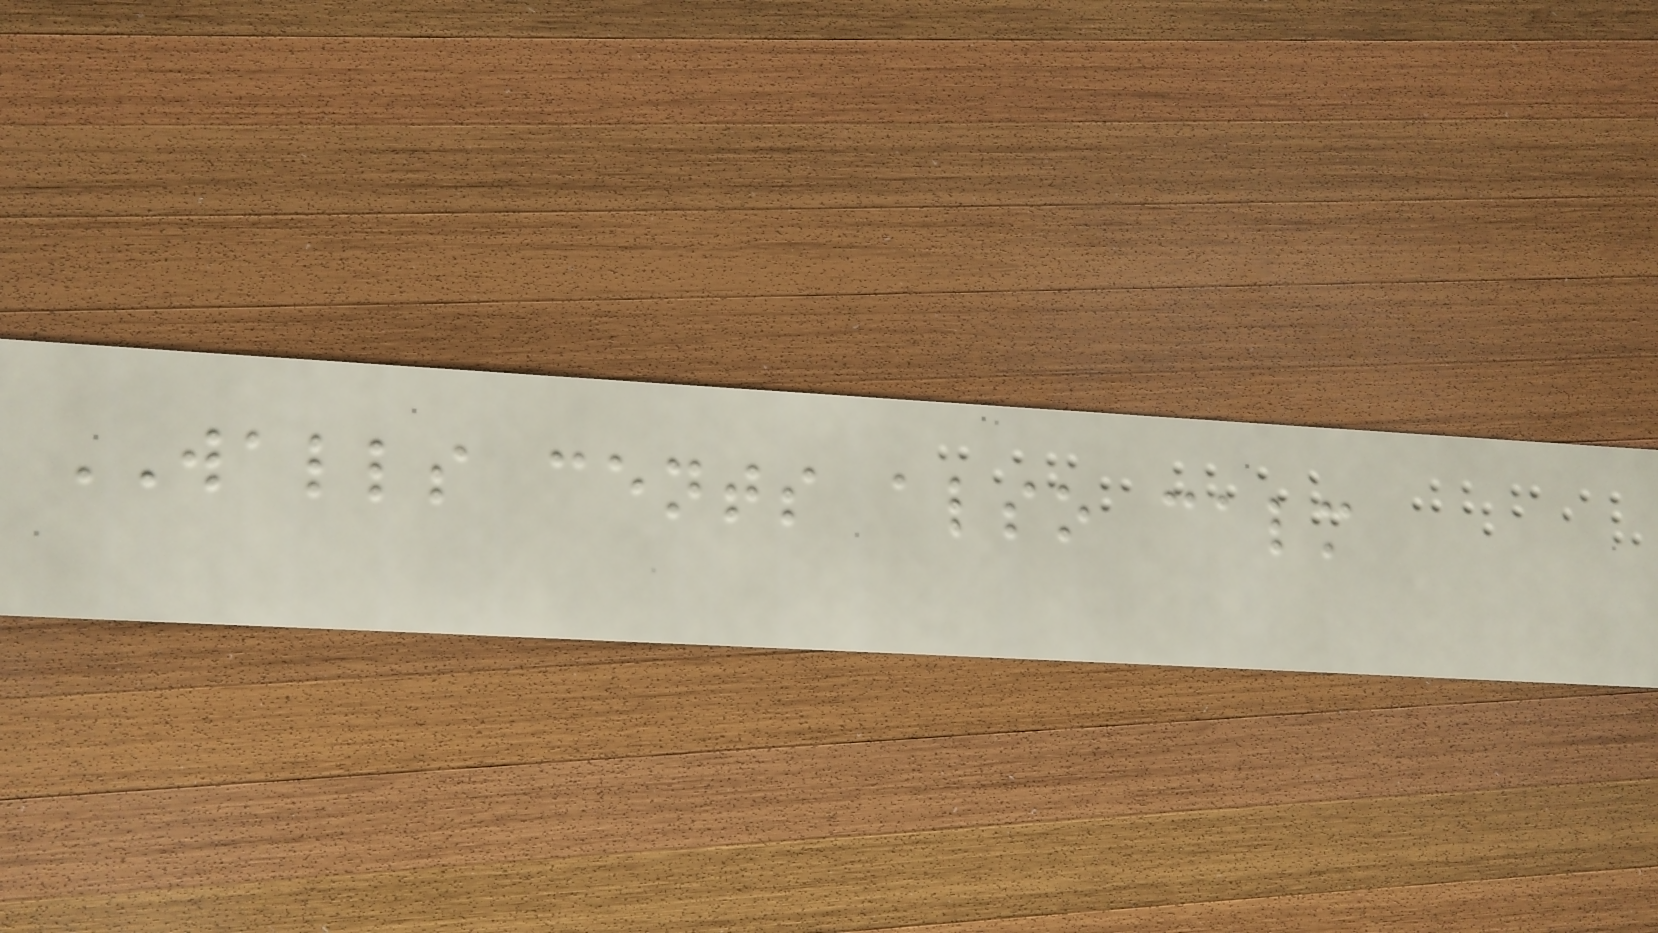WALLS cents also calm
